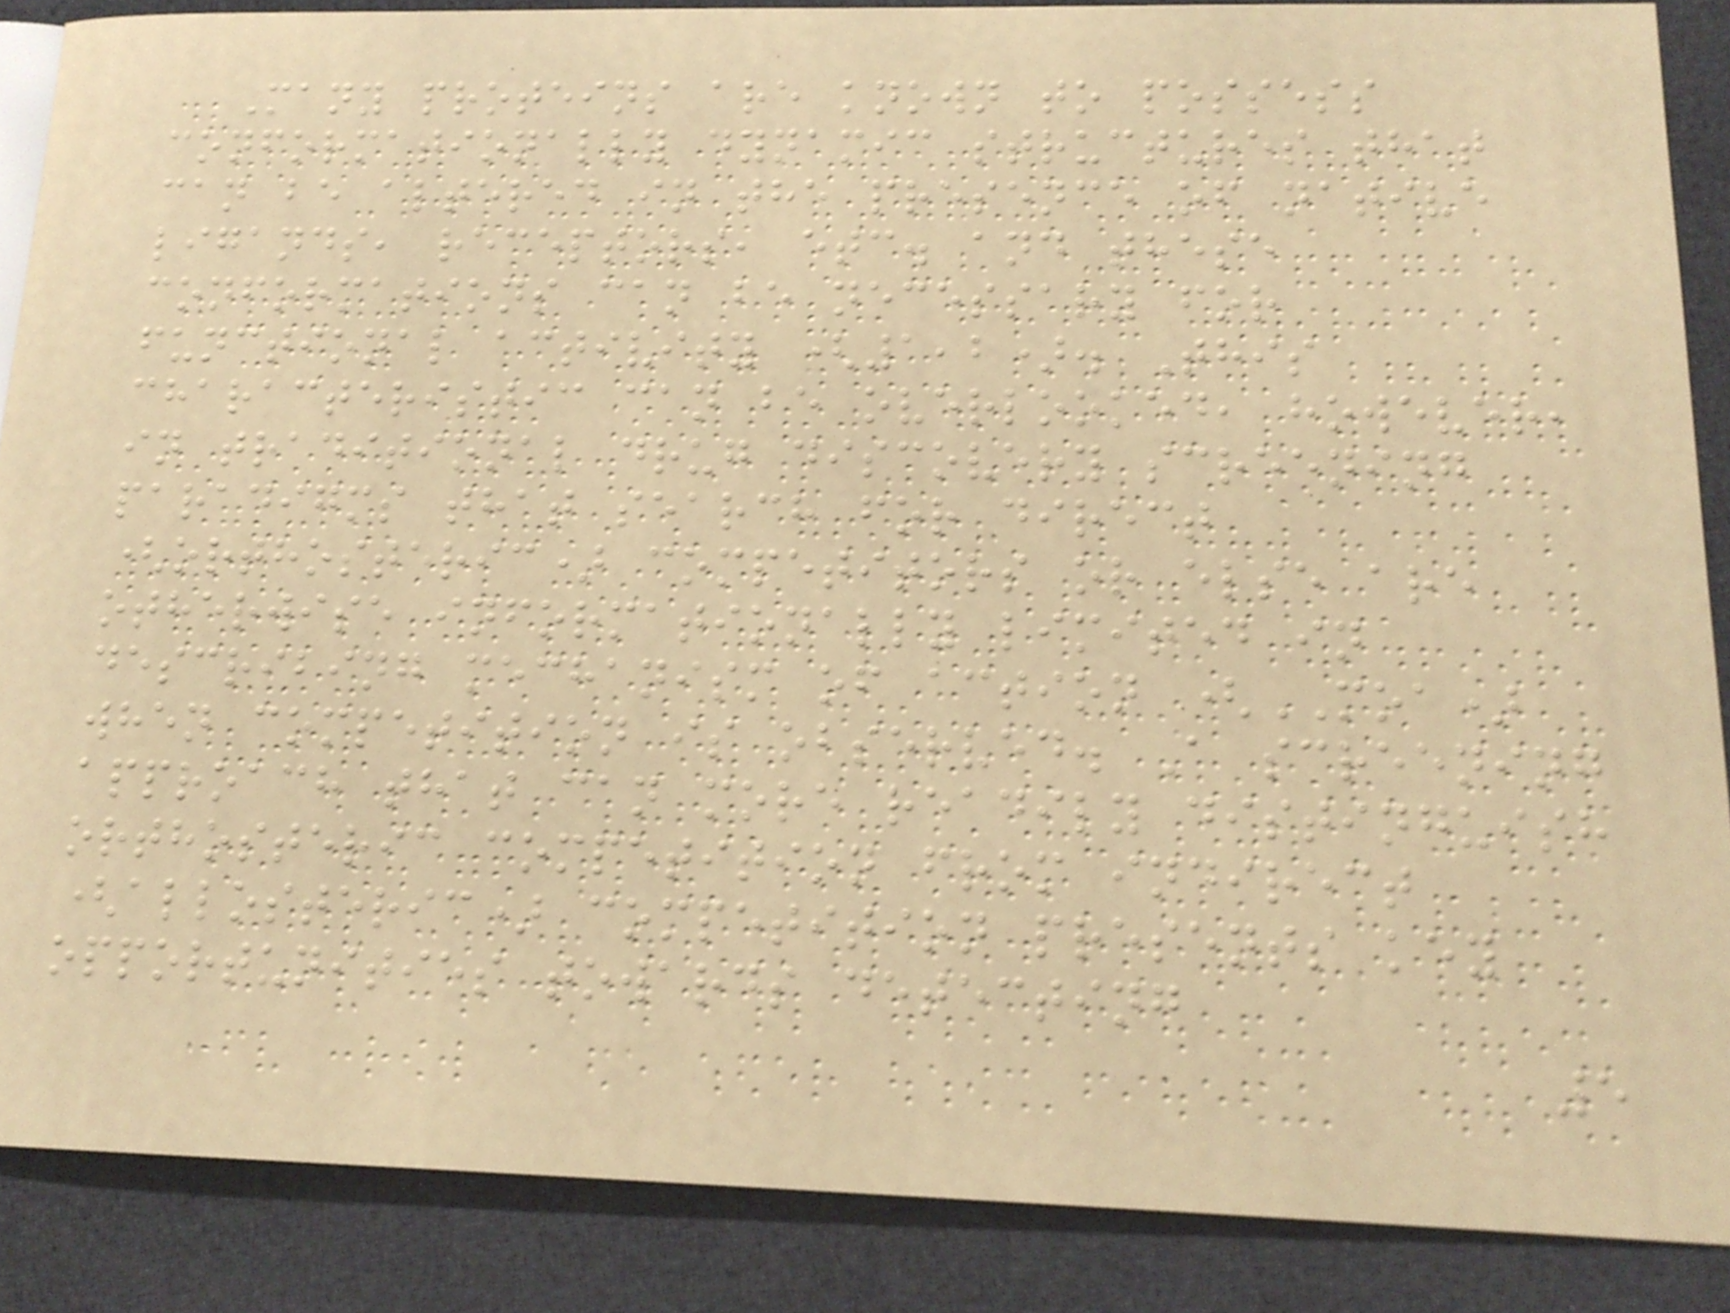Many proteins are known to possess
conformationally dynamic structures that
can be altered in the presence of native
ligands, receptors, etc. and these
conformations can be necessary for
functional activity (1,2). This
characteristic can be overlooked, however,
in traditional drug discovery screening
paradigms that search for direct
(orthosteric) competitors or else are
otherwise informationally limited in
describing mechanism of action (MOA)
when competition is observed. A screening
approach that can more readily distinguish
orthosteric competition from indirect
(allosteric) competition presents key
opportunities towards detecting
5
